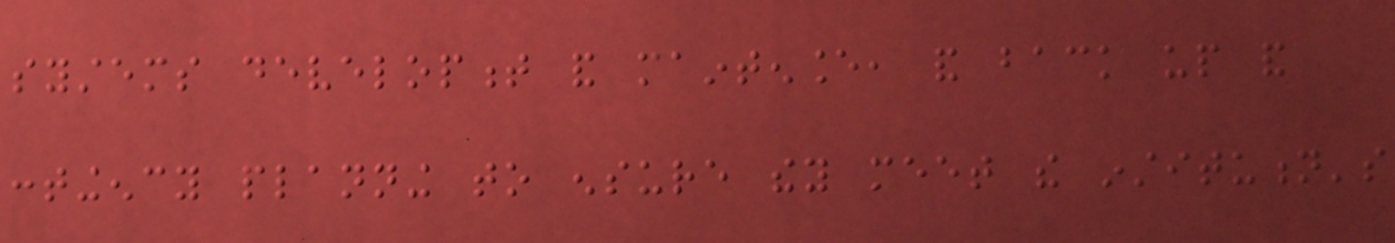systems development and maintenance, and back up and
contingency planning to ensure they meet the institution's
